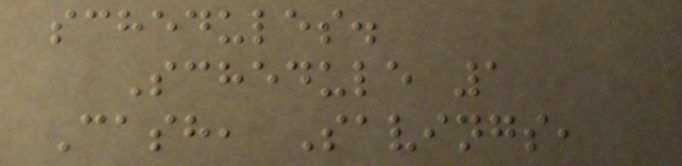schedules.
Schedule 1
Cash, Savings,
